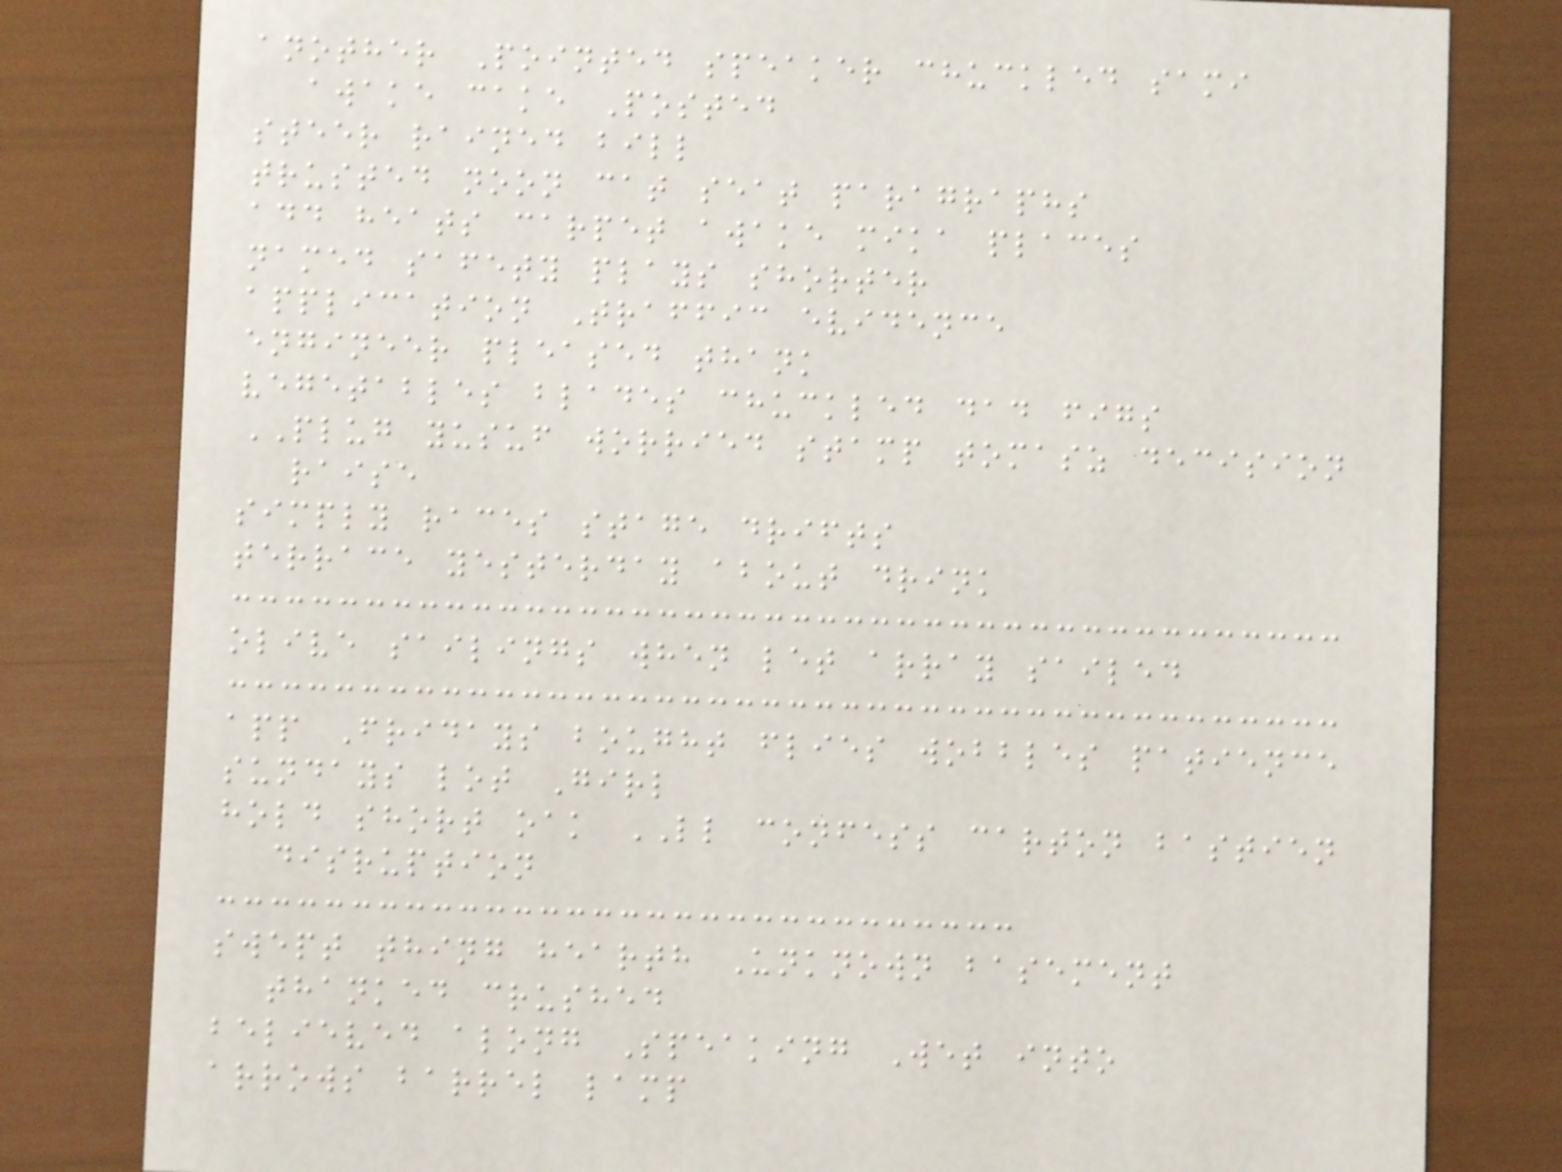another Pointed speaker chuckled sami
awake cake Posted
steer rained bill
trusted noon cat seat paragraphs
add heats carpet awake mika places
named safety plays shorter
application Traffic evidence
engineer pleased thank
vegetables blades chuckled dad figs
PLUG yusuf worried stamp tomasz decision
raise
simply races stage drifts
terrace yesterday about drink
olive sailings when let array sailed
app Fridays bought flies wobbles patience
sundays lot Girl
hold short oak LL confess carton bastien
disruption
swept thing hearth Unknown basement
thanked crushed
believed along Speaking Wet into
arrows barrel lamp
